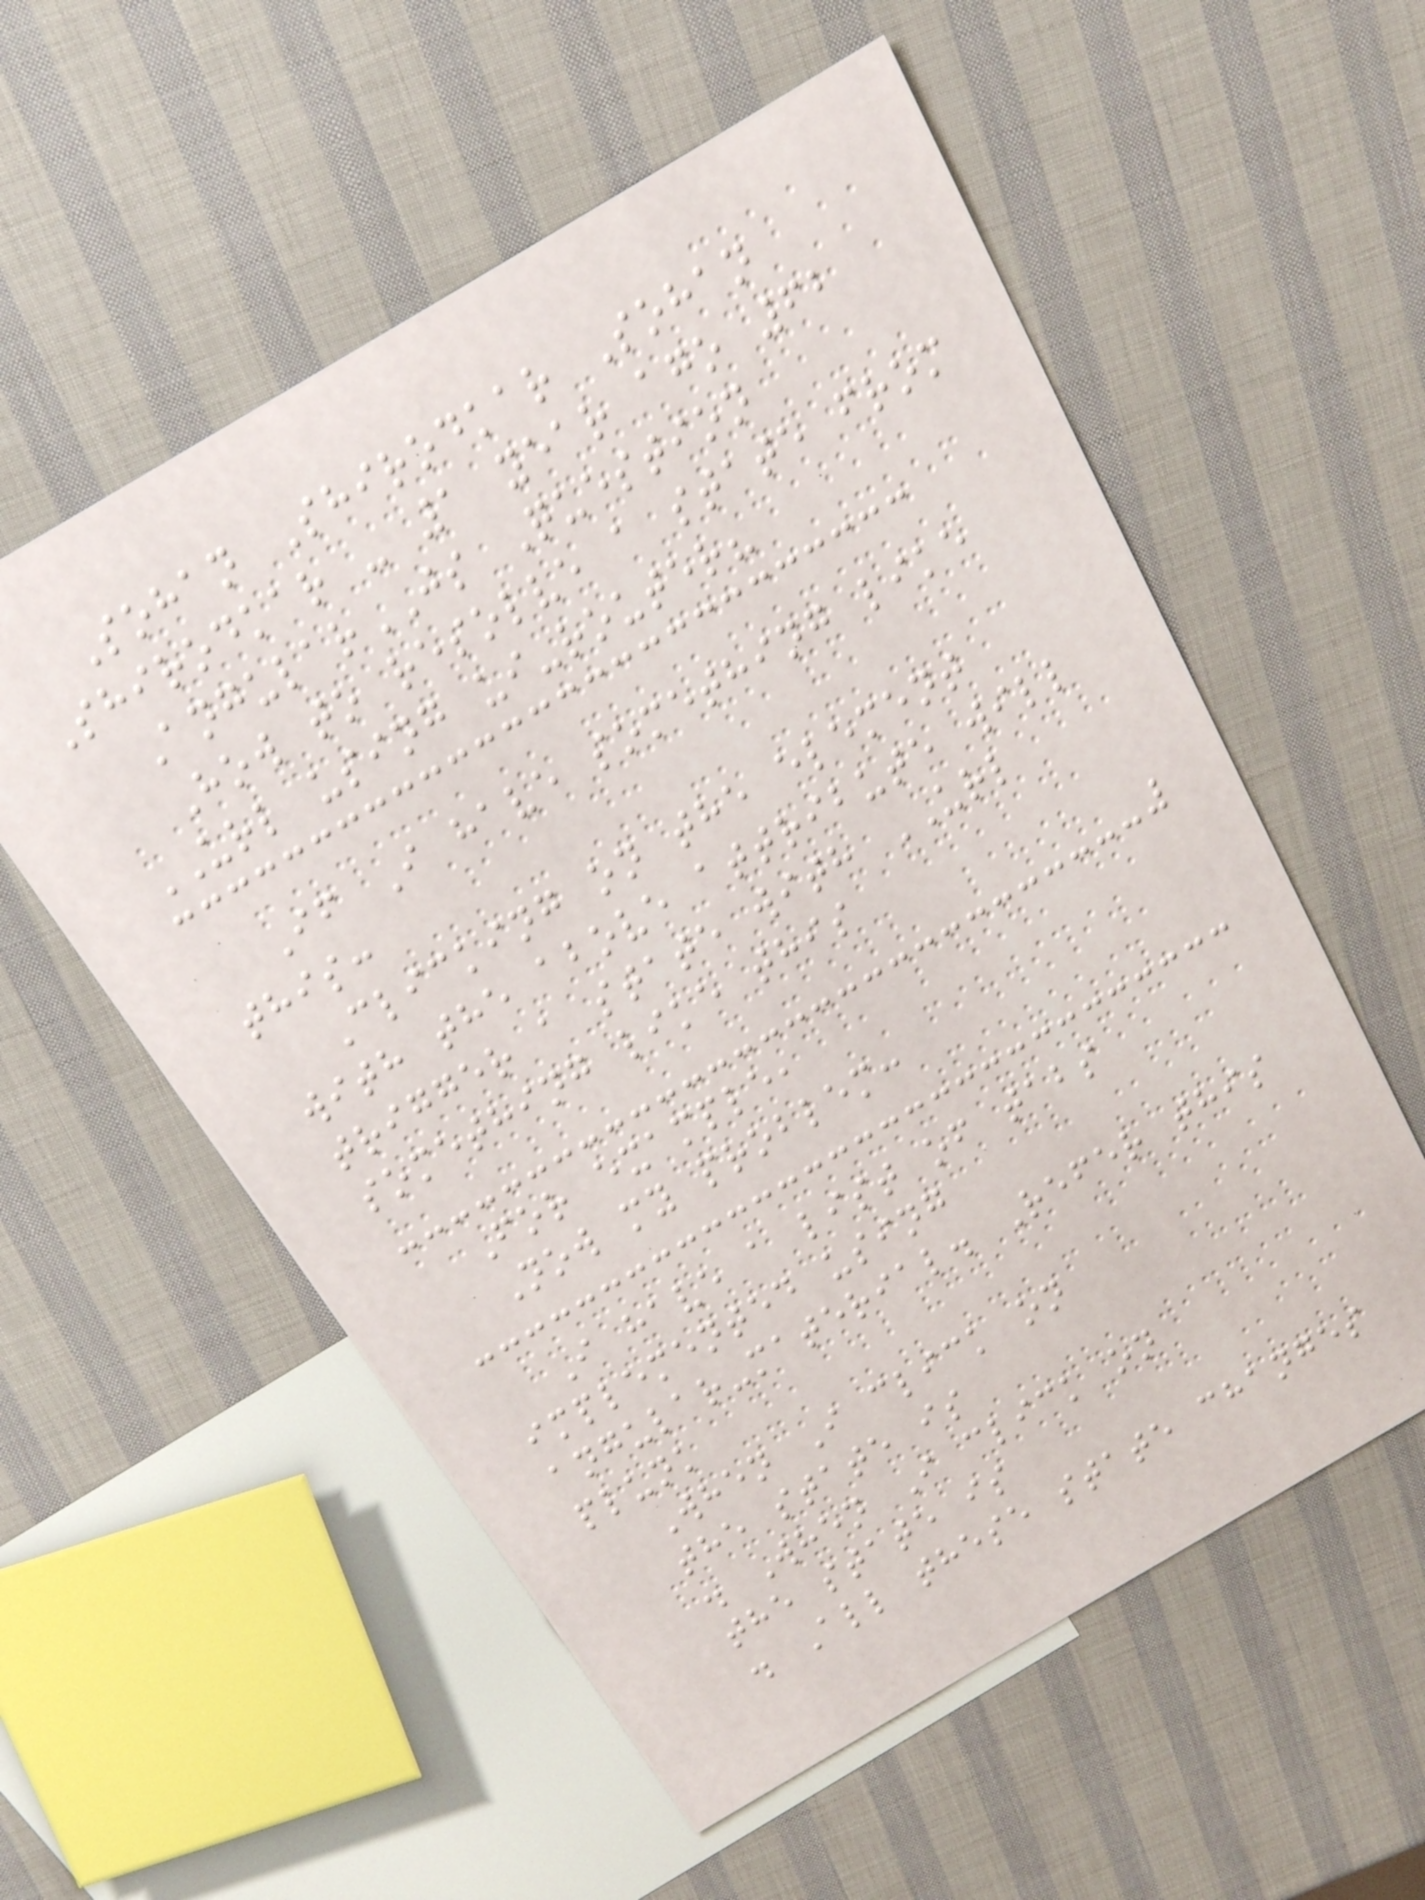Sohan Shirodkar Sohan
Shirodkar - 1 year ago 62
AngularJS Question
How to resolve a state from
URL using ui-router?
If I have something like
this:
Clicking on the element
with the above attribute will
trigger a state with URL
something like this
For example,
Now my problem:
I have a list of tabs
implemented using
angular-material. Refer this
plunk
When I click on
the state is
. When I click on
the state is
. All these state changes
